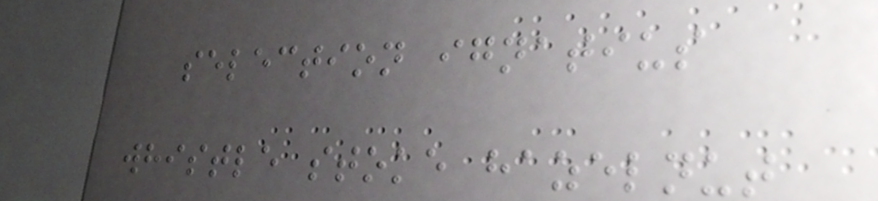selection ignatius
whistle stoke hazelnut
